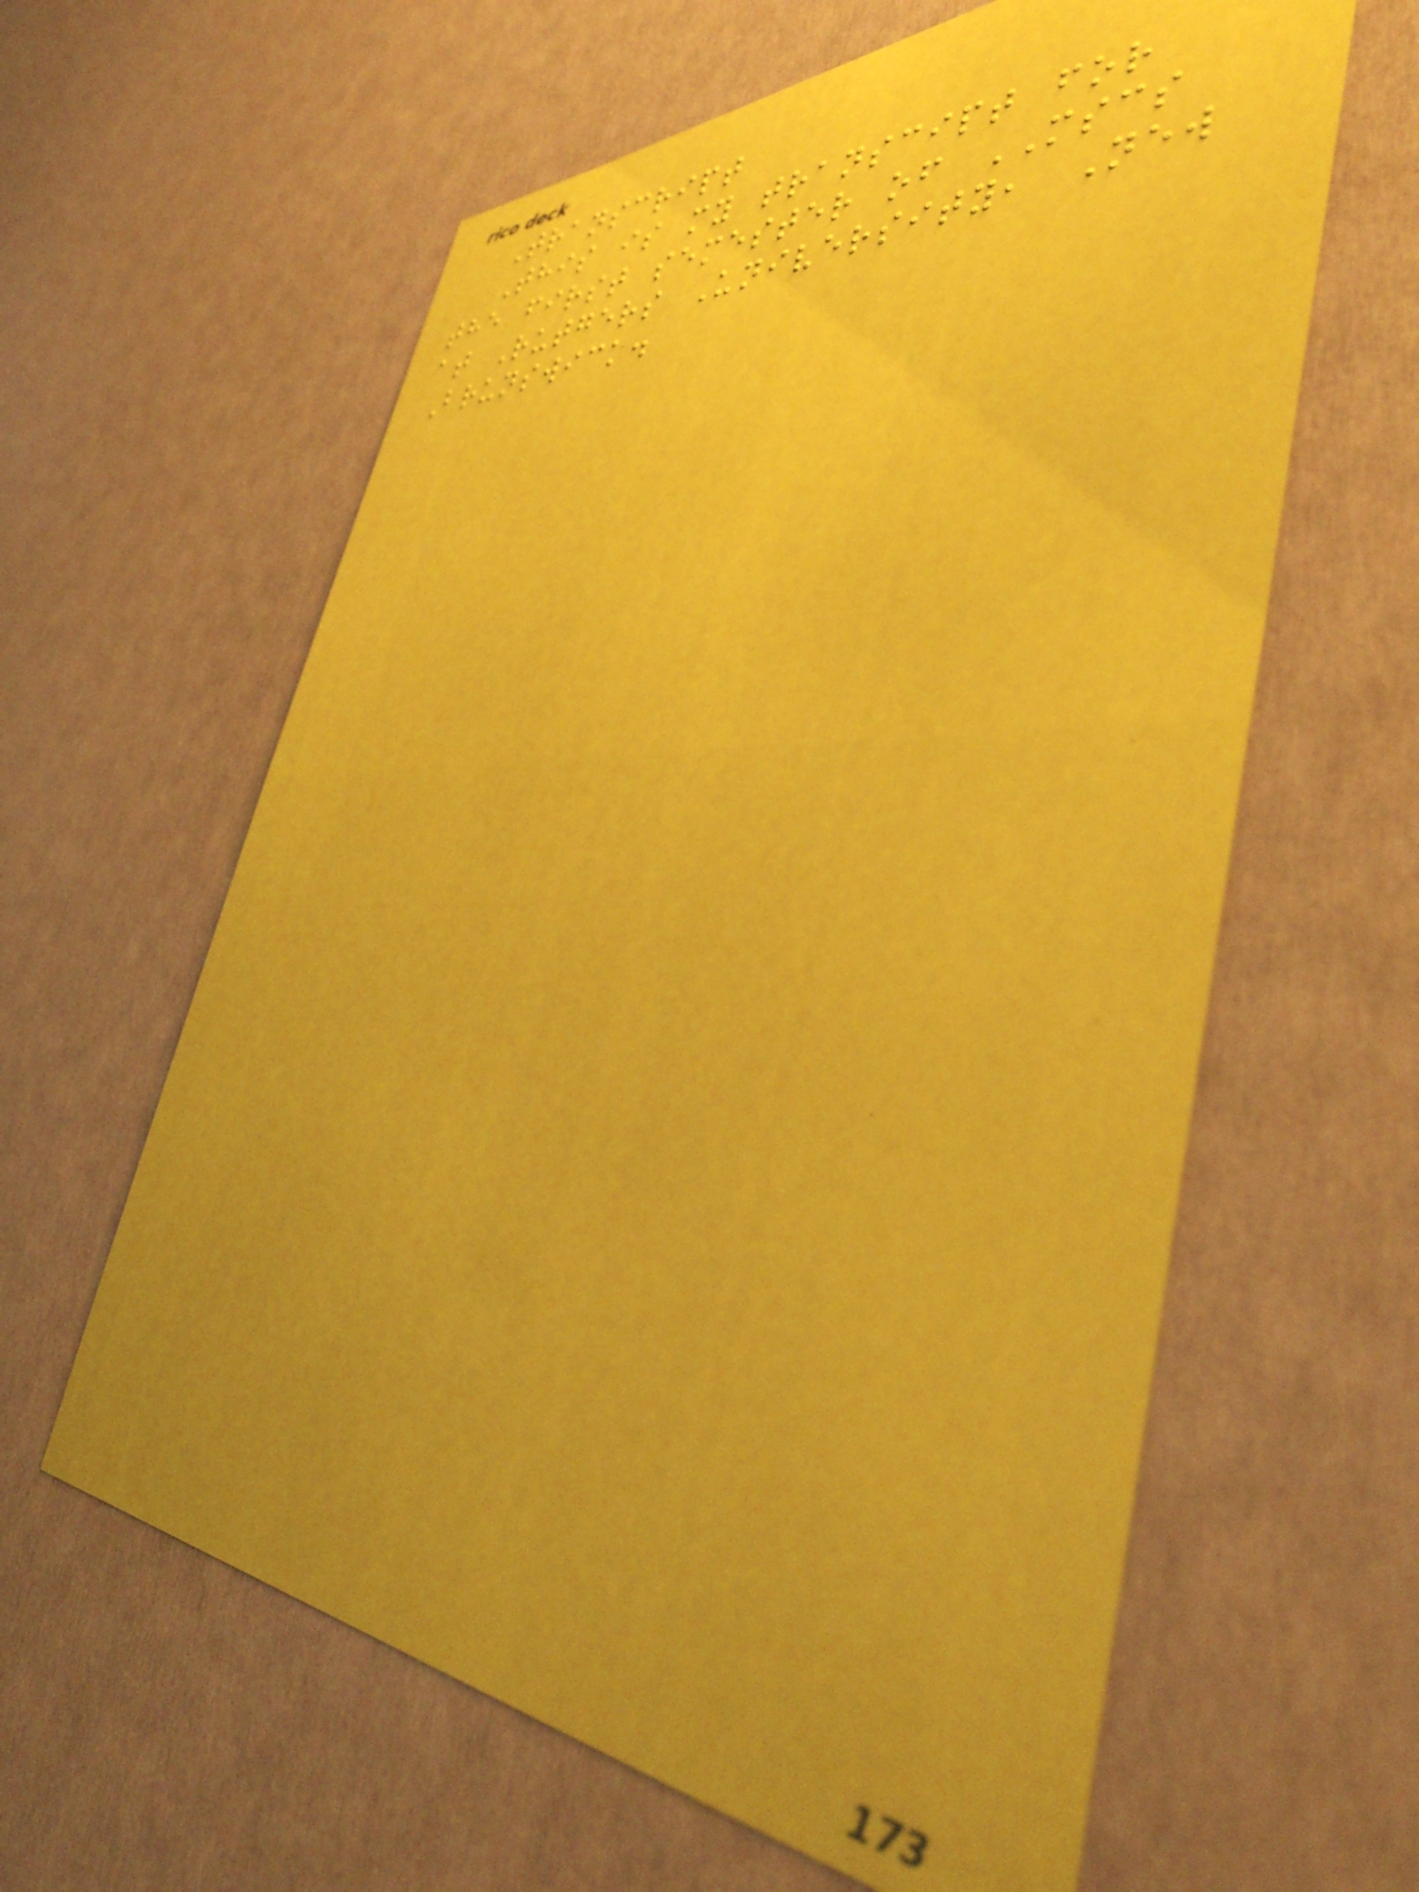Transcript
This is my transcipt for
the first semester of MSCS
at Rutgers University, New
Brunswick.
